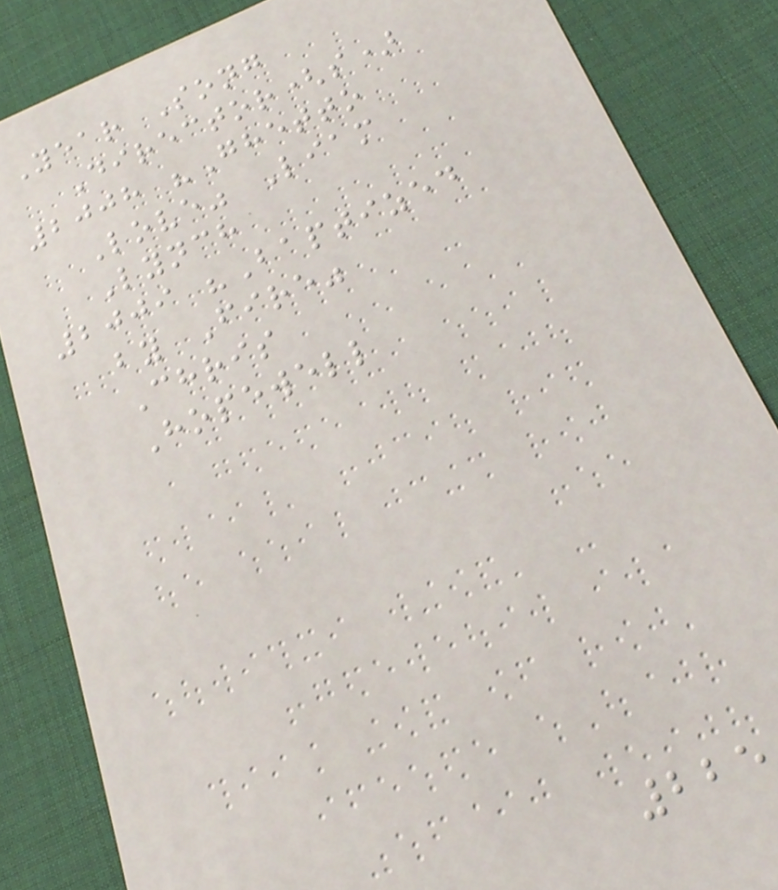Year Song
Director(s)
2008 "Ghetto
Love" Liam
Lynch
2009 "Baptized
by Fire"
Chris
Hopewell
225
